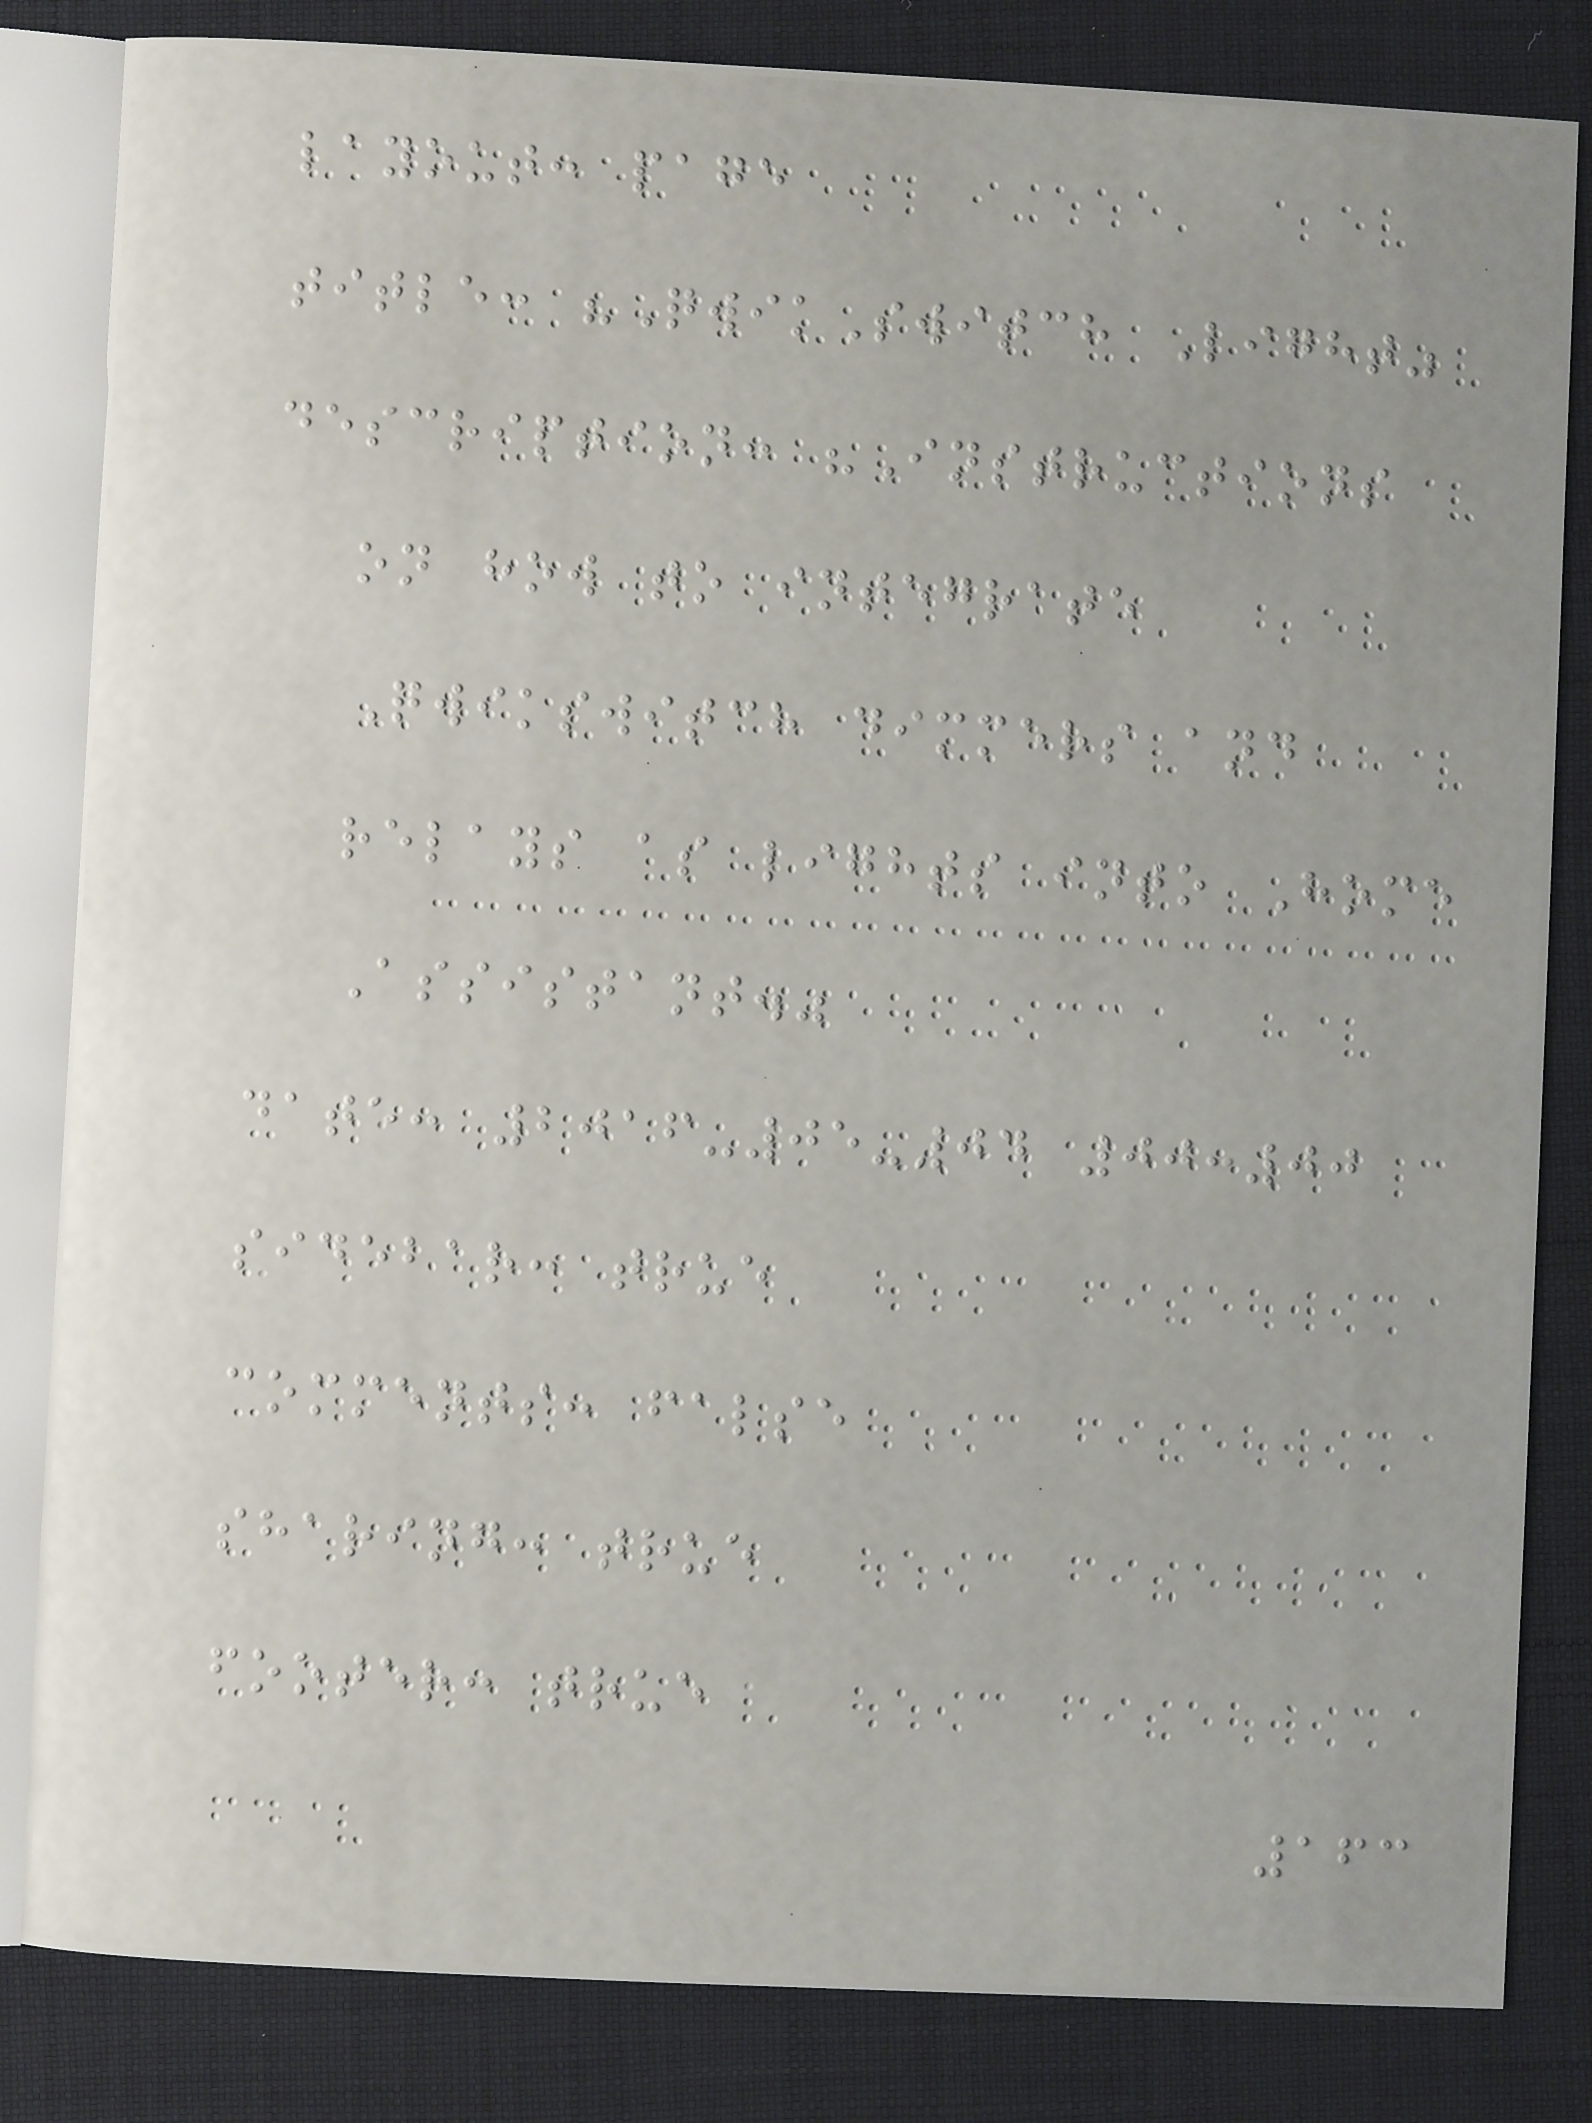layout: page
title: "QwikSwitch Light"
description: "Instructions
on how to integrate
Qwikswitch dimmers and
relays as lights into Home
Assistant."
date: 2016-05-04 00:00
sidebar: true
comments: false
sharing: true
footer: true
163
